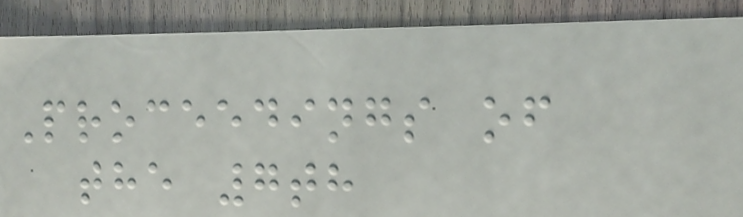Proceedings of
the 7th
